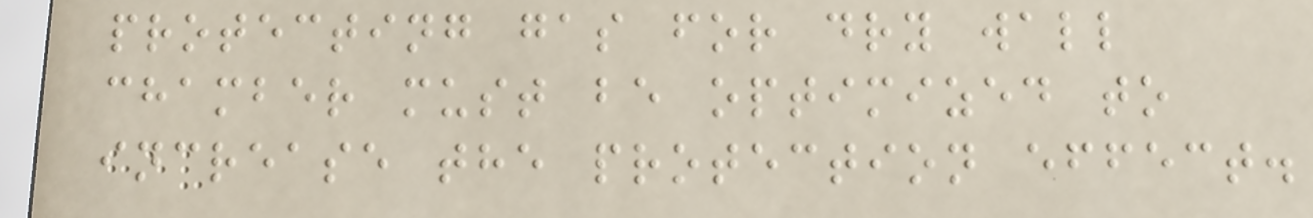protecting gas for dry wall
chamber must be optimized to
increase the protection effect.
